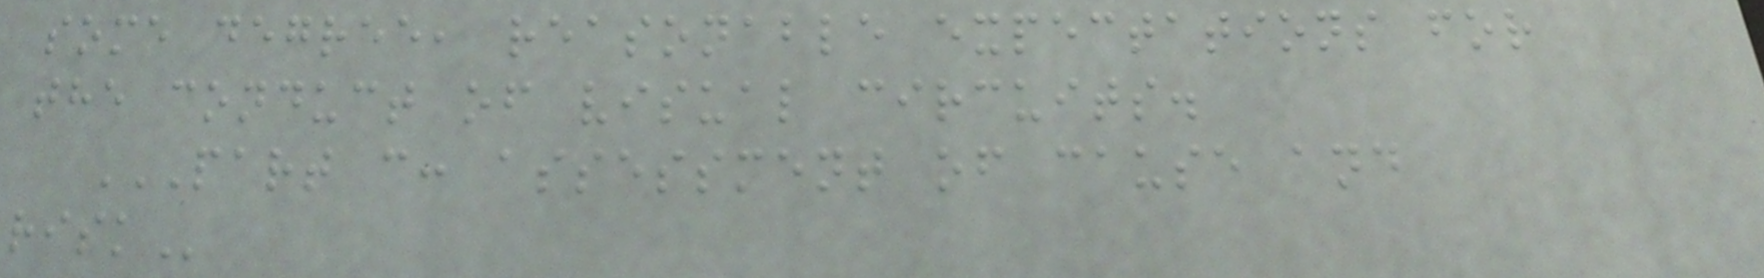some degree, reasonable expectations for
the conduct of visual circuits.
PART C: ASSESSMENT OF CAUSE AND
RISK
